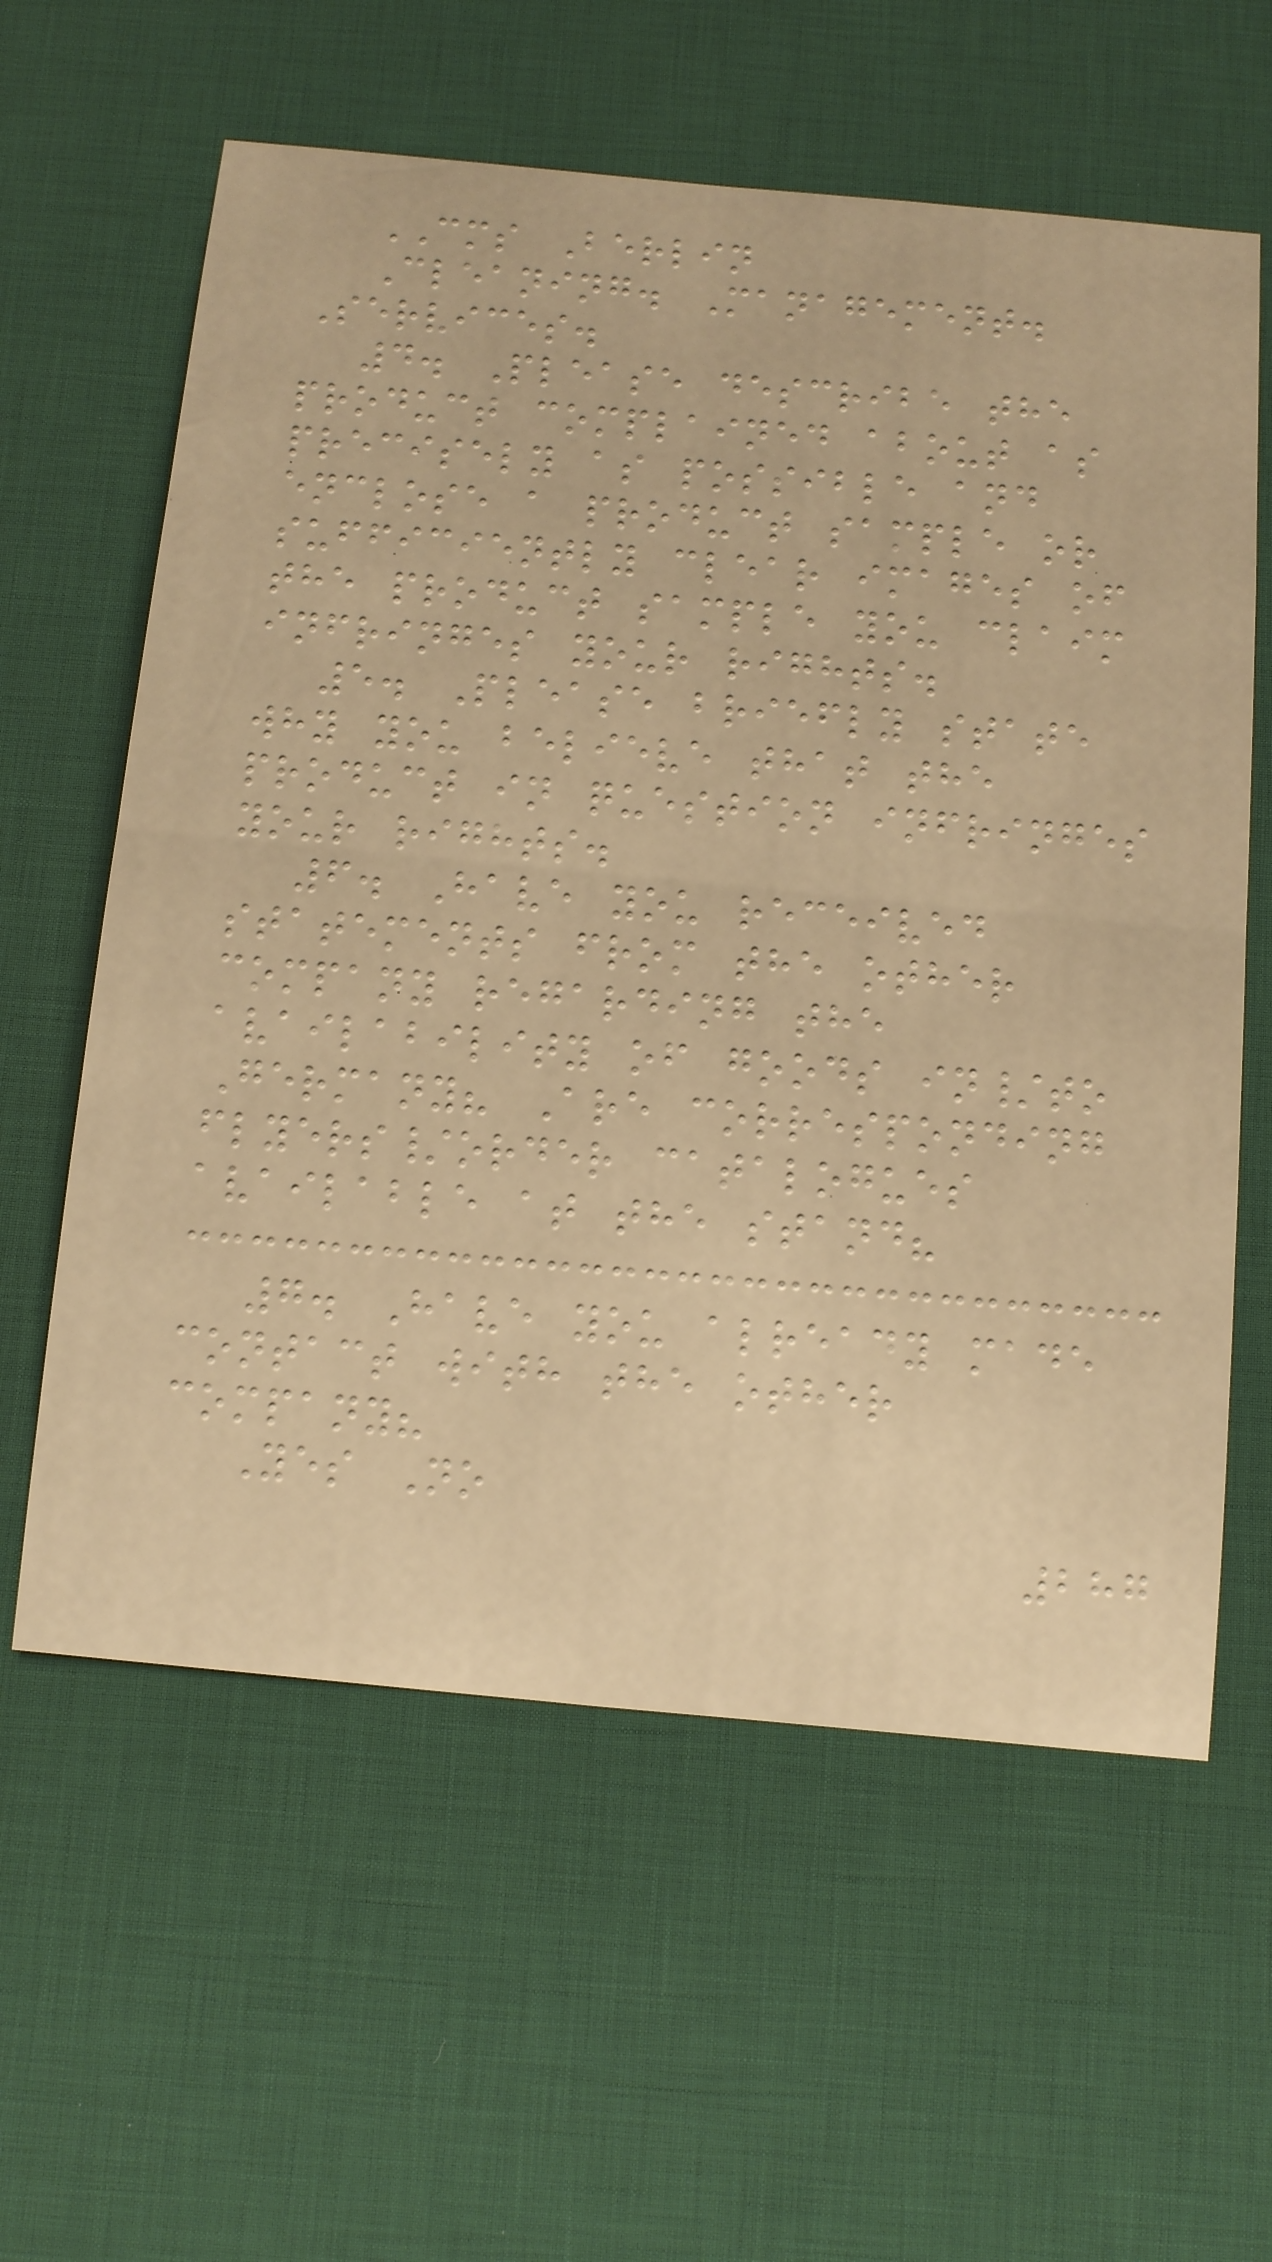CMS Berlin
Cleaning. Management.
Services.
4. Please describe the
product complained about as
precisely as possible and
enclose a product sample or
sufficiently clear images of
the product sample you claim
infringes your rights.
5. Please briefly state
why you believe that the
product in question infringes
your rights.
6. Have you received
statements from the other
company regarding the
availability of goods in/to
Germany? Are corresponding
flyers/order catalogues
available at the stand?
7. Have you already made
contact with the other
company?
Yes No
287
